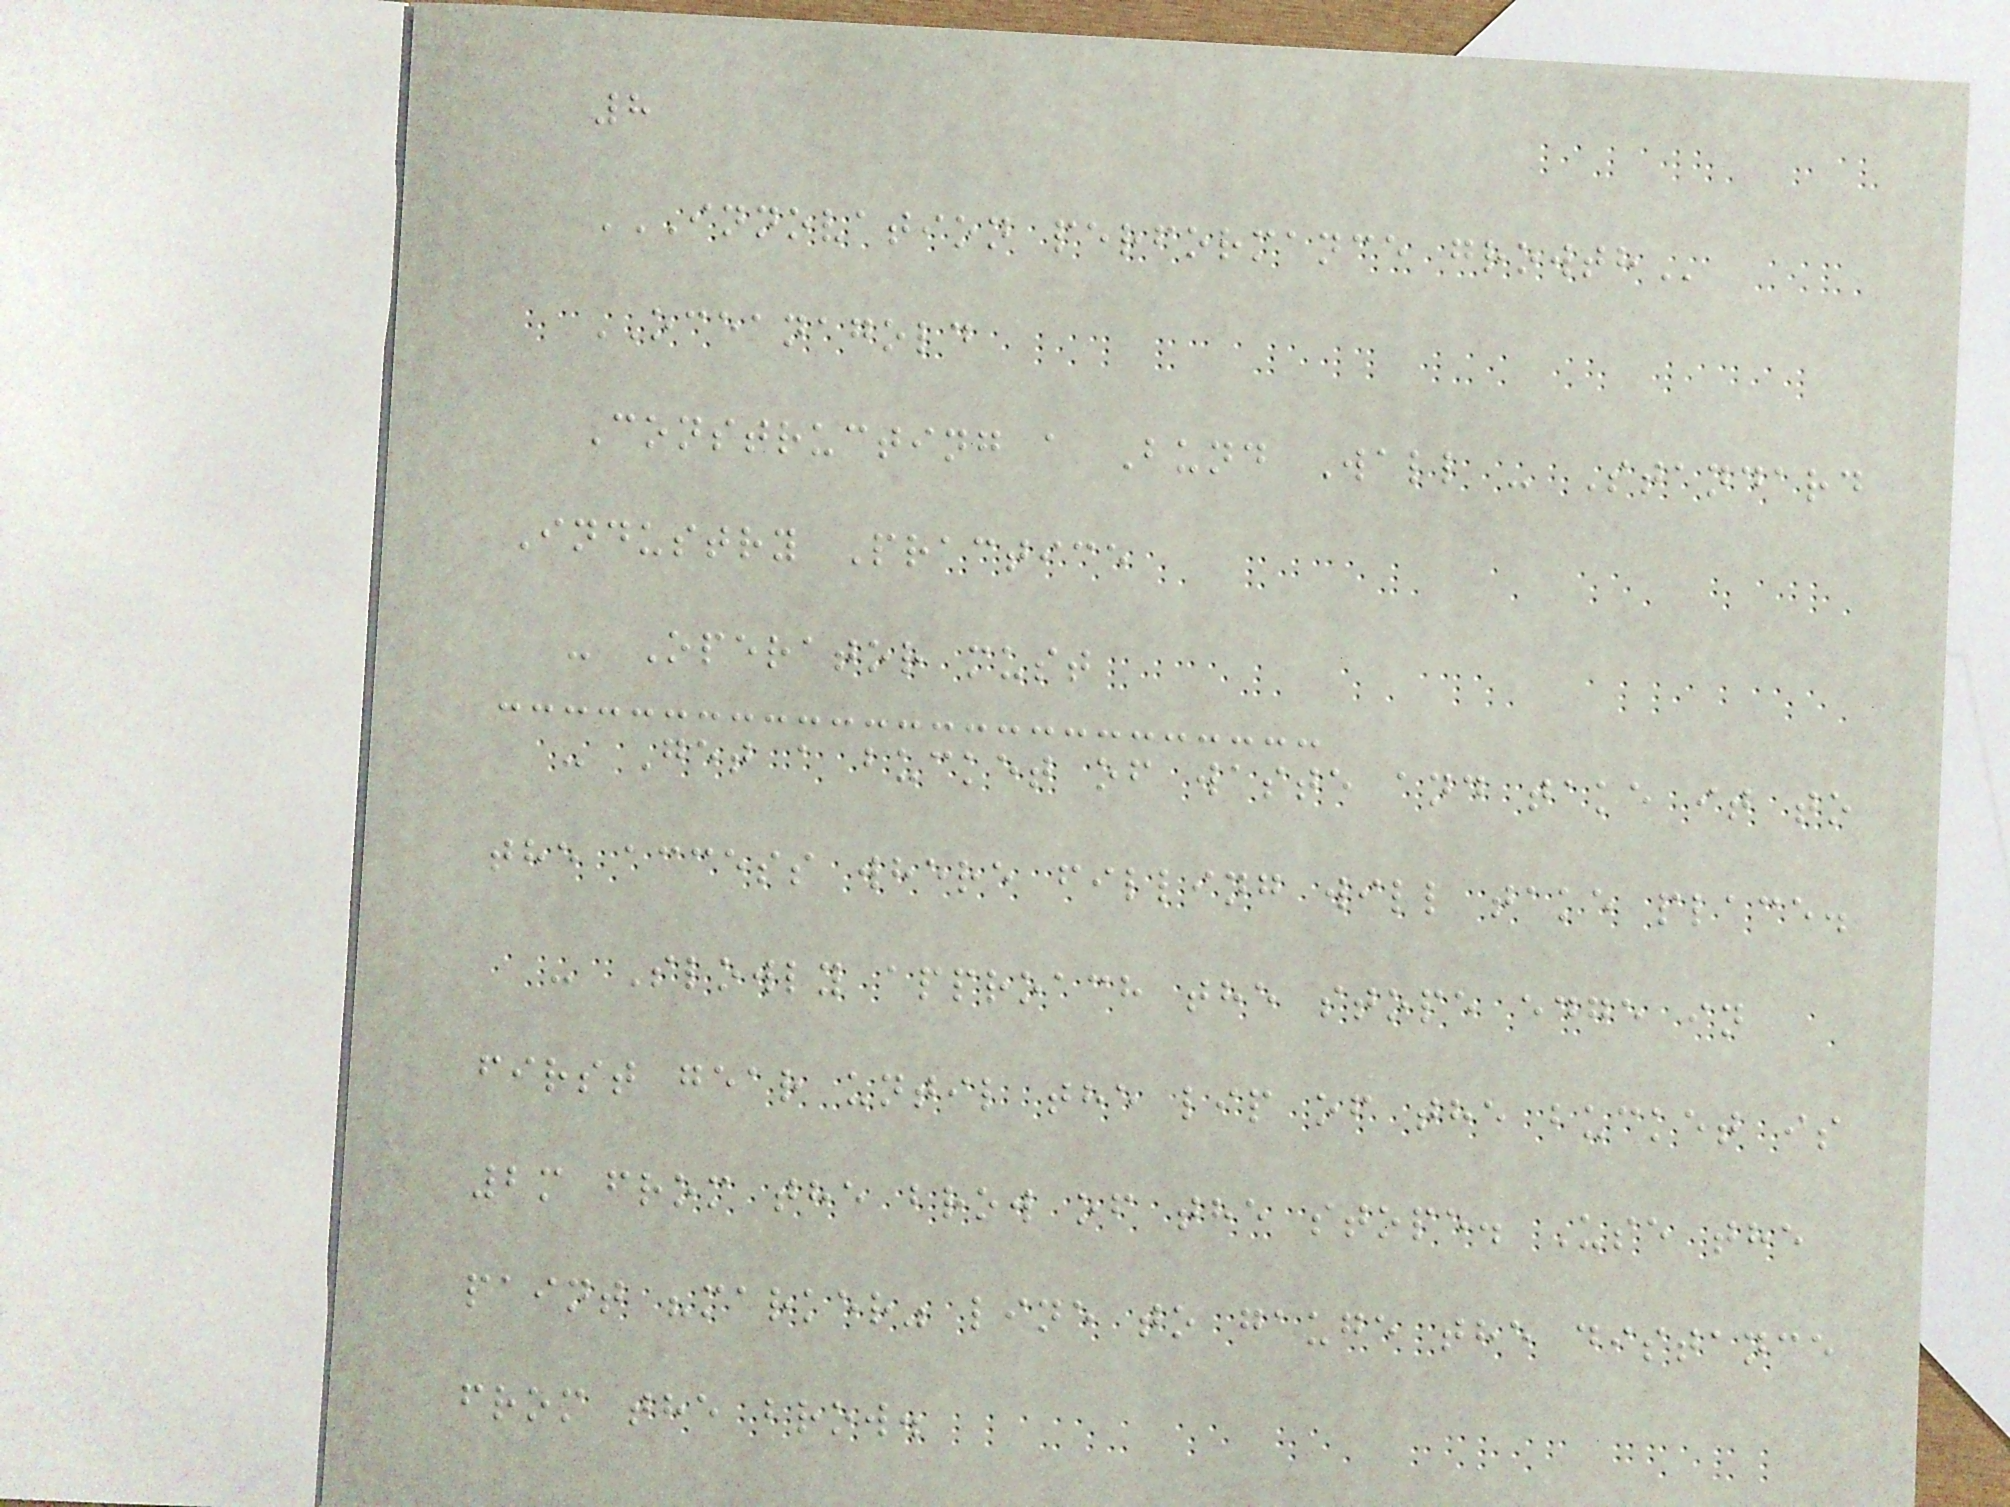8
INNOVATION PERFORMANCE GROWTH
OCEANAGOLD
Constructing a Bund Wall - Standard
Industry Practice
- Operator must
- Get a bucket of waste and take it to
the access where filling will take place.
- Slowly approach the stope edge in
first gear until the lip of the bucket is
2m from the brow of the stope. Use the
paint "marker" line to gauge the distance
from the brow.
